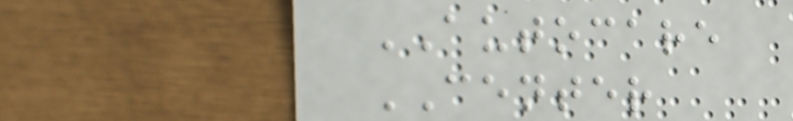AUTOCARE
CENTER
